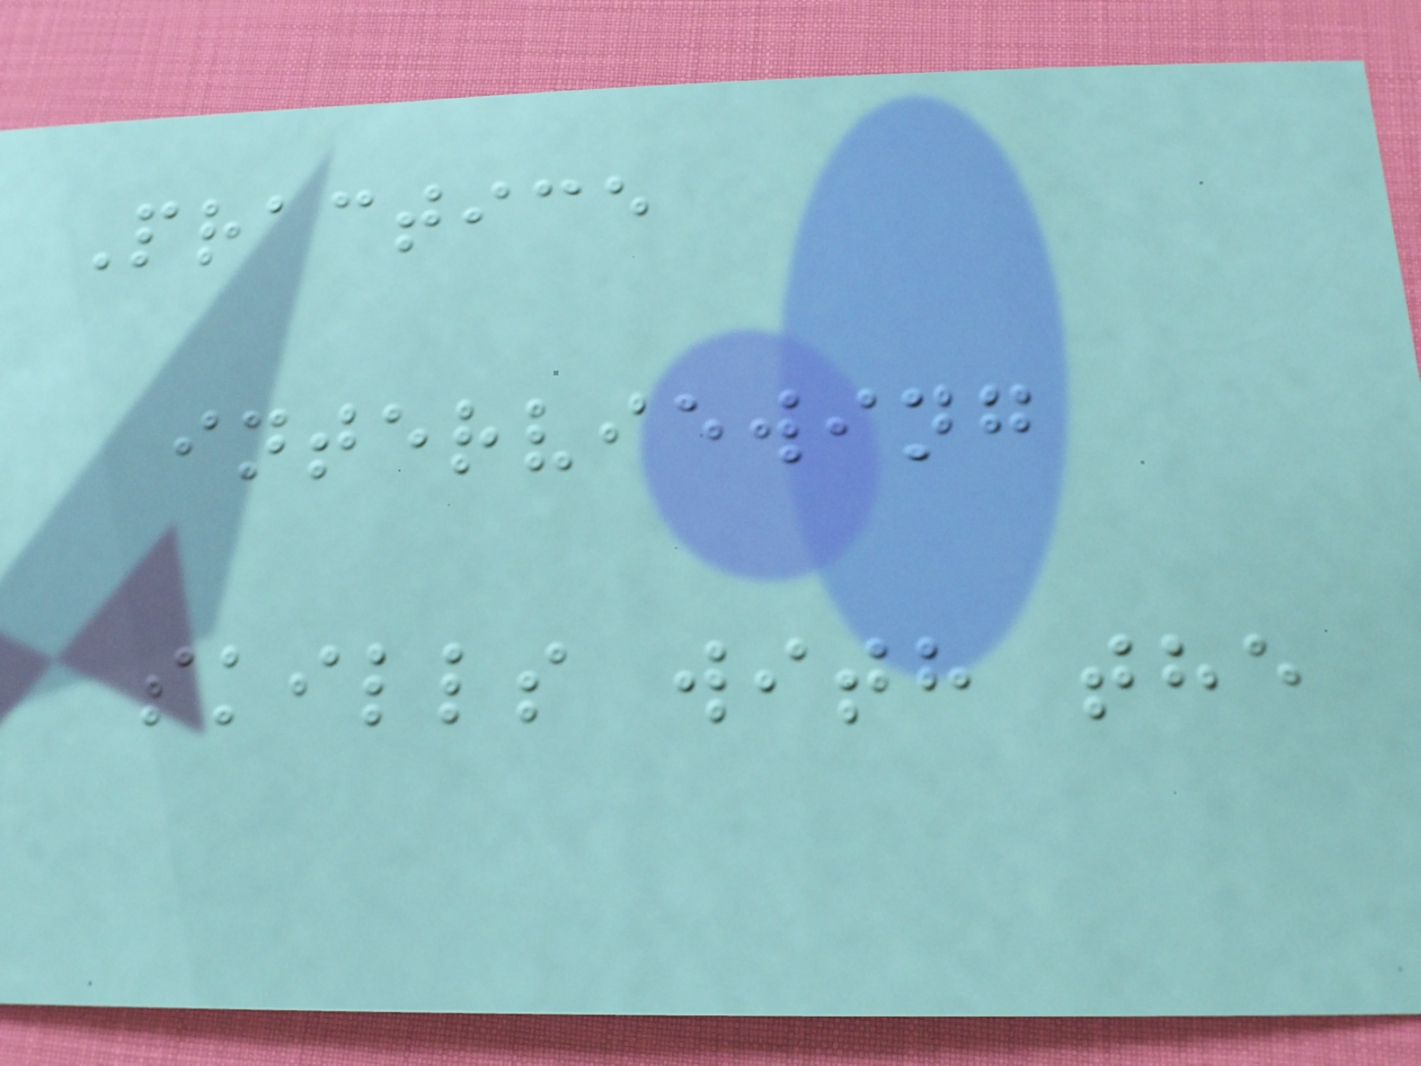Practice
interviewing
skills with the
